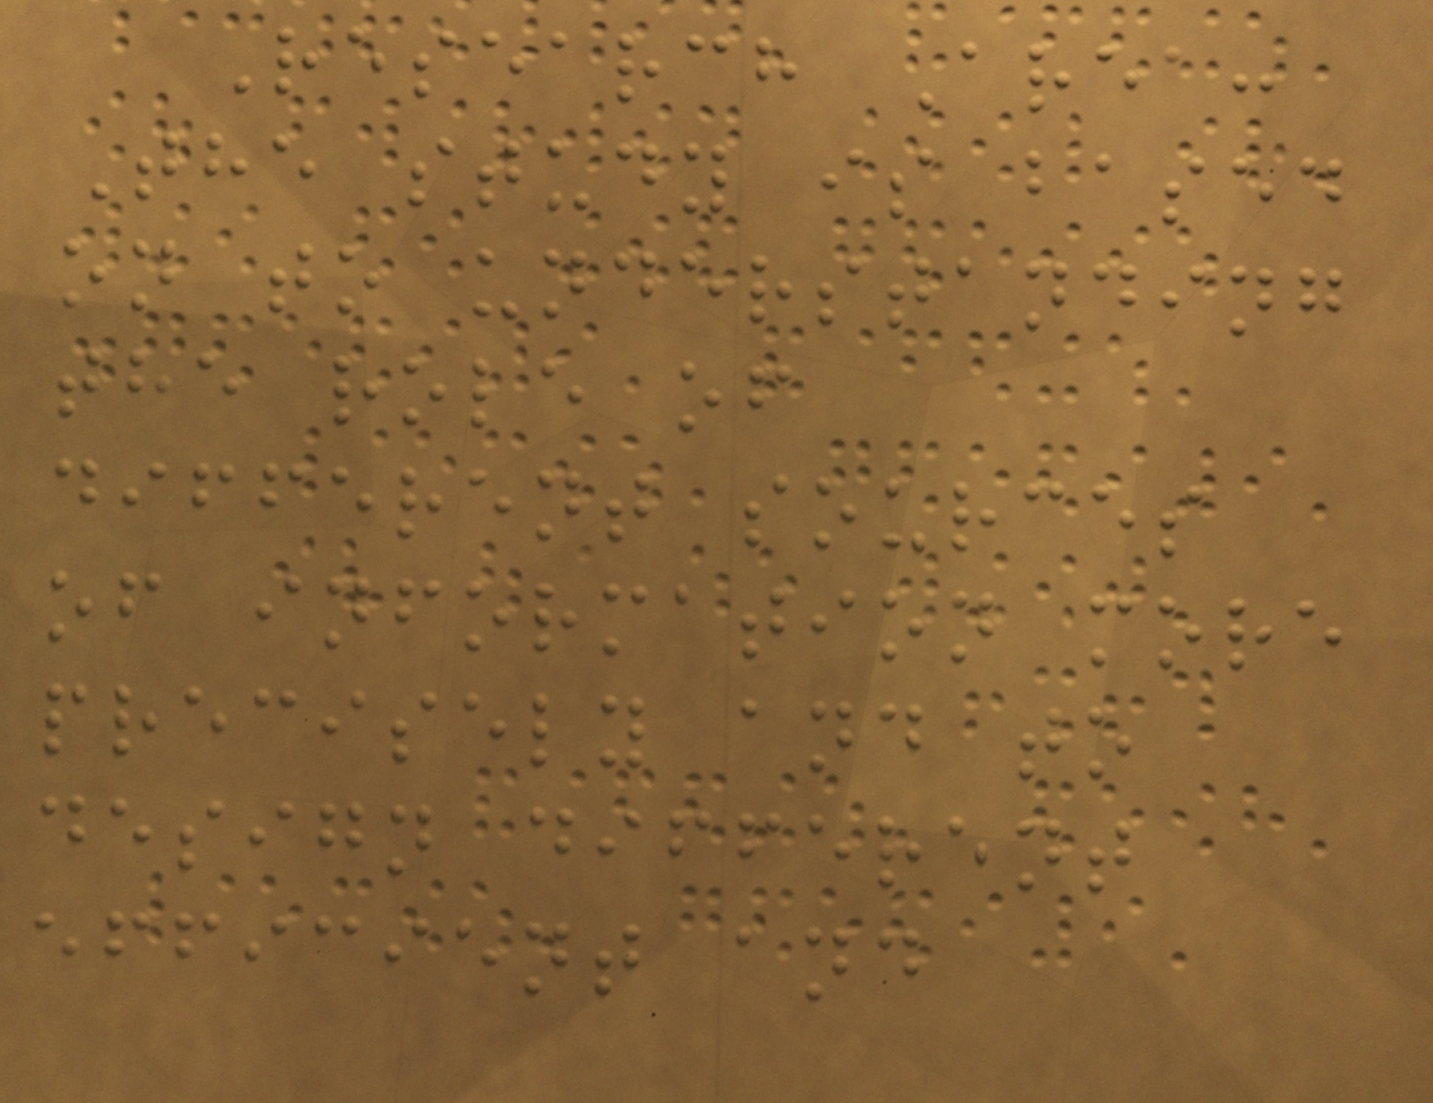Research Area:
The study is based
on to understanding
the role of
different sources
of information more
precisely and to
design different
efficient and
